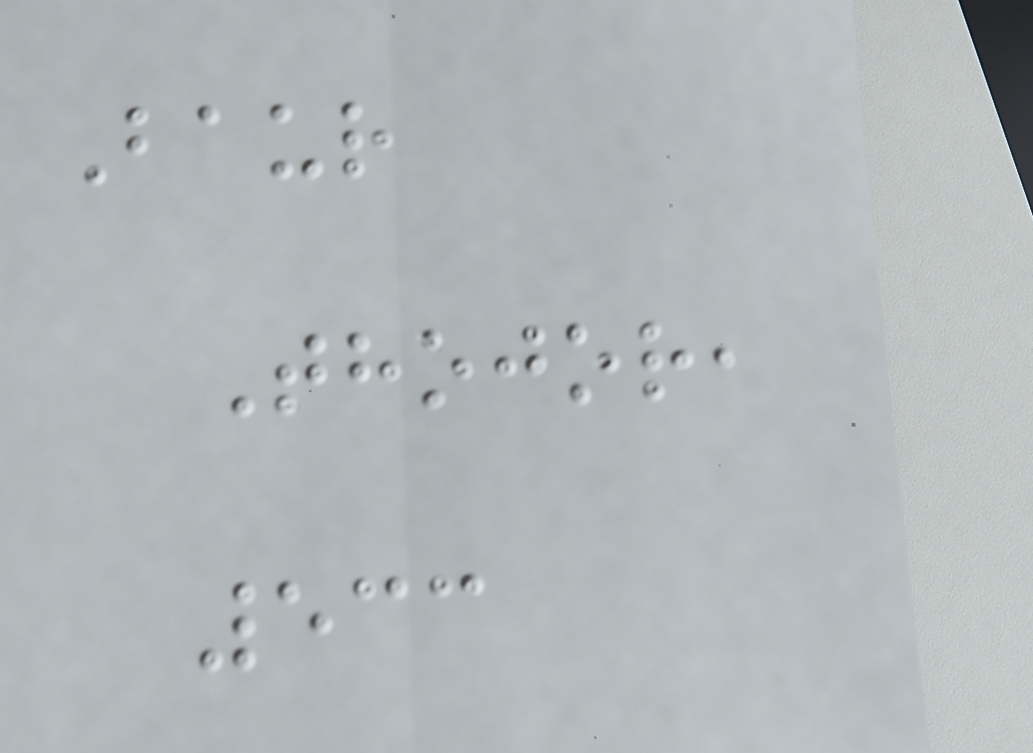Baur
Thojor,
533
